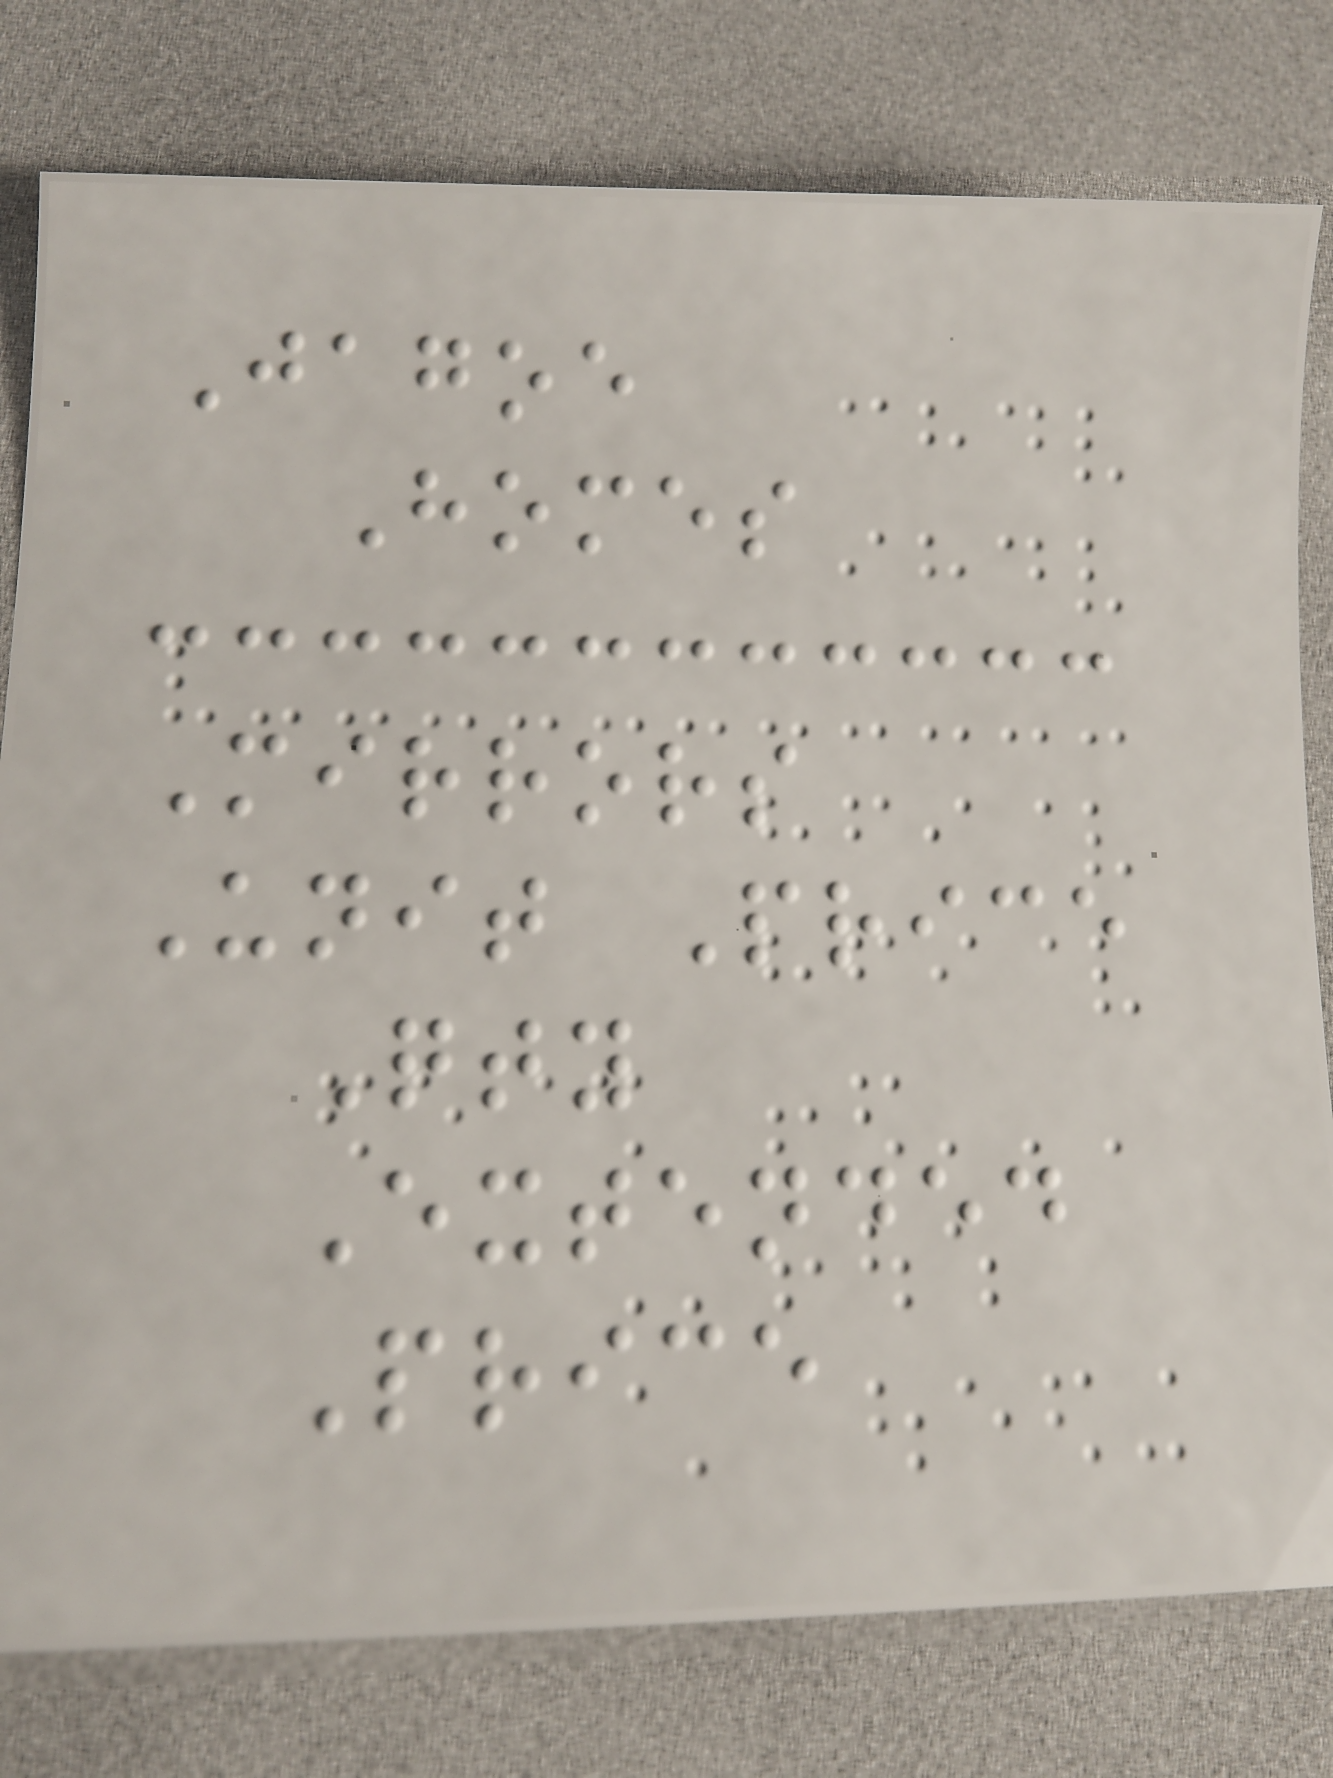Jagoe
Homes
Mirrors
Unit Price
Qty
Extended
Price
